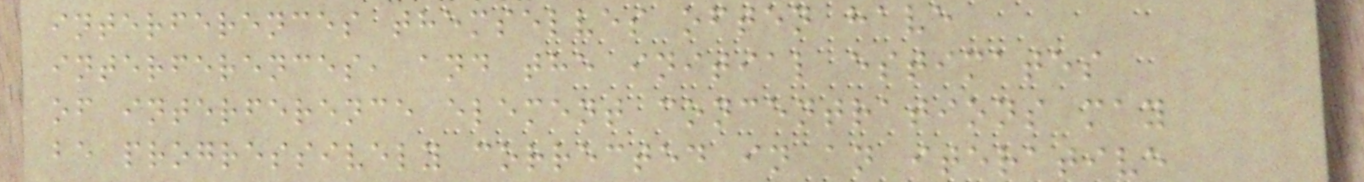interferences themselves often have
interferences, and the initial estimates
of interference element concentrations may
be progressively corrected in an iterative
